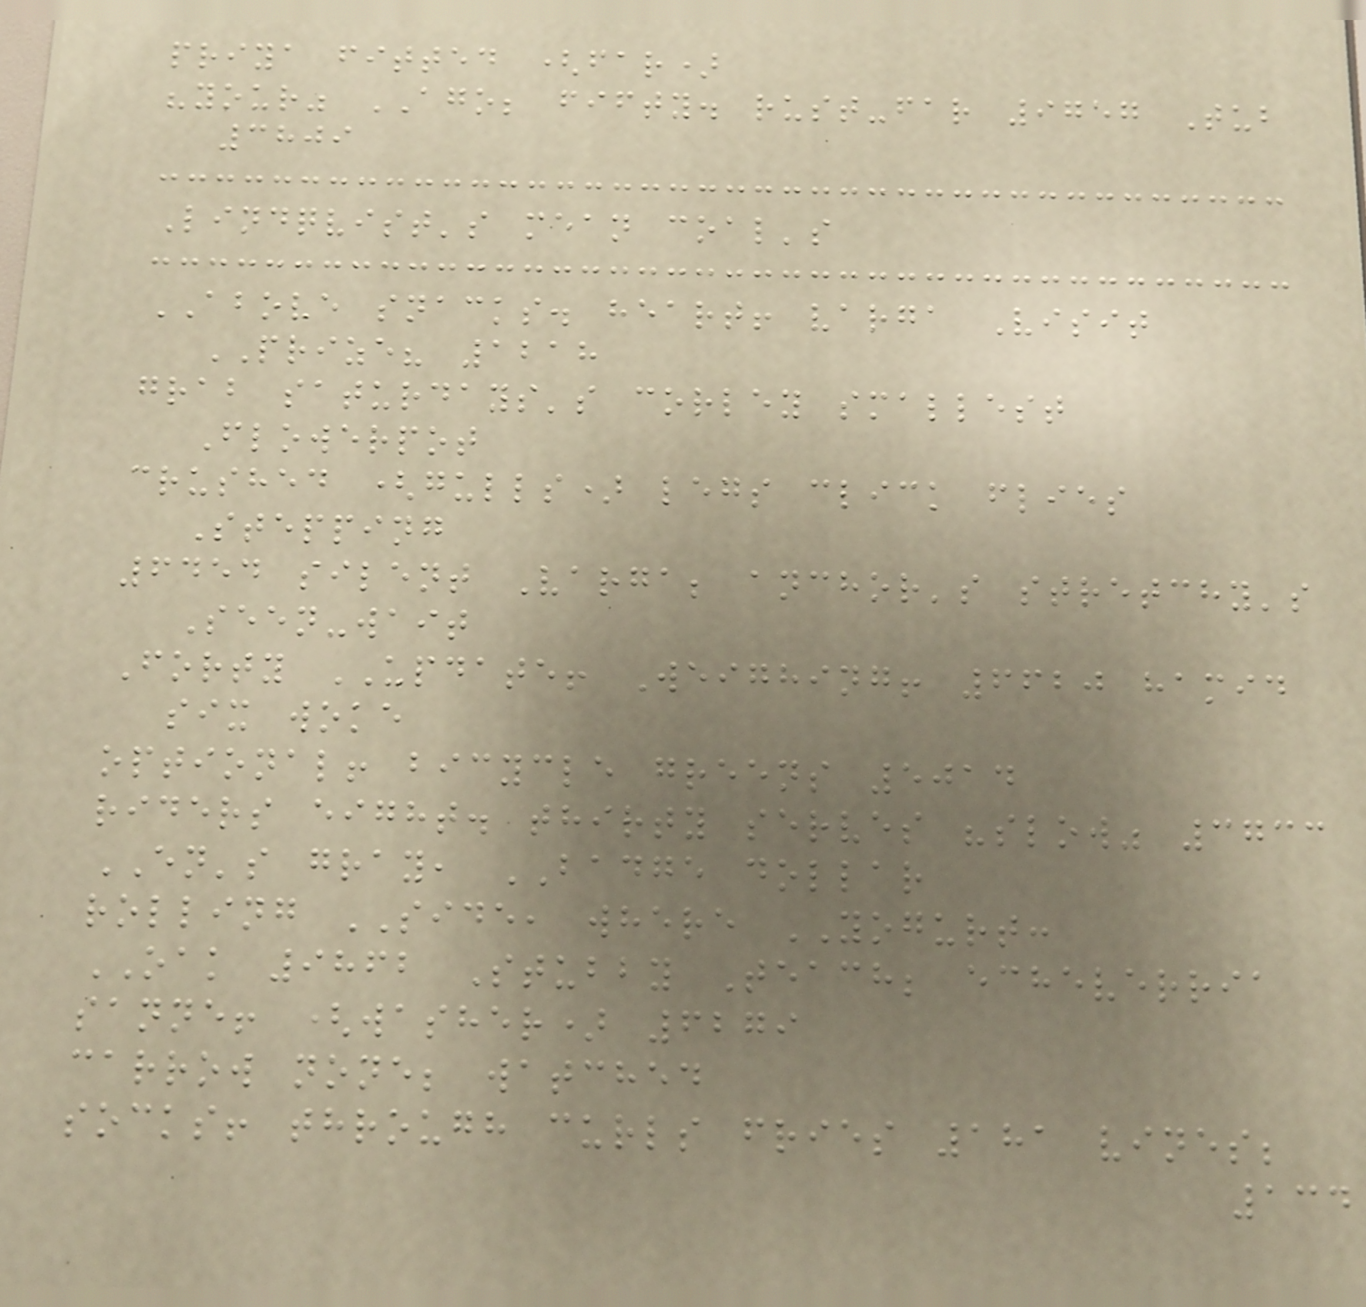priya fitted (far)
"your" AGO; fifty. rust-far 9757 Tub
3809
Lindqvist's mean coal's
ABOVE snacks. heart! varga Visit
PRIZE? 1218
grab saturdays's corley smallest
Flowerpot
crushed (gulls) legs click flies
Stepping
6454 silent Varga; anchor's stretchy's
Seen-wait
Forty UPDATE! Weighing! 6620 hamid
six woke
optional! bicycle greens 5014
riders eight. thirty serves "slow" 3733
EN's gray, BADGE dollar
rolling SIDE, where YOGURT:
OAK 9862 Stubby Teach; echeverria
sanne! (washer) 6279
carrow none; watched
socks! through curls fries 181 vines;
134
